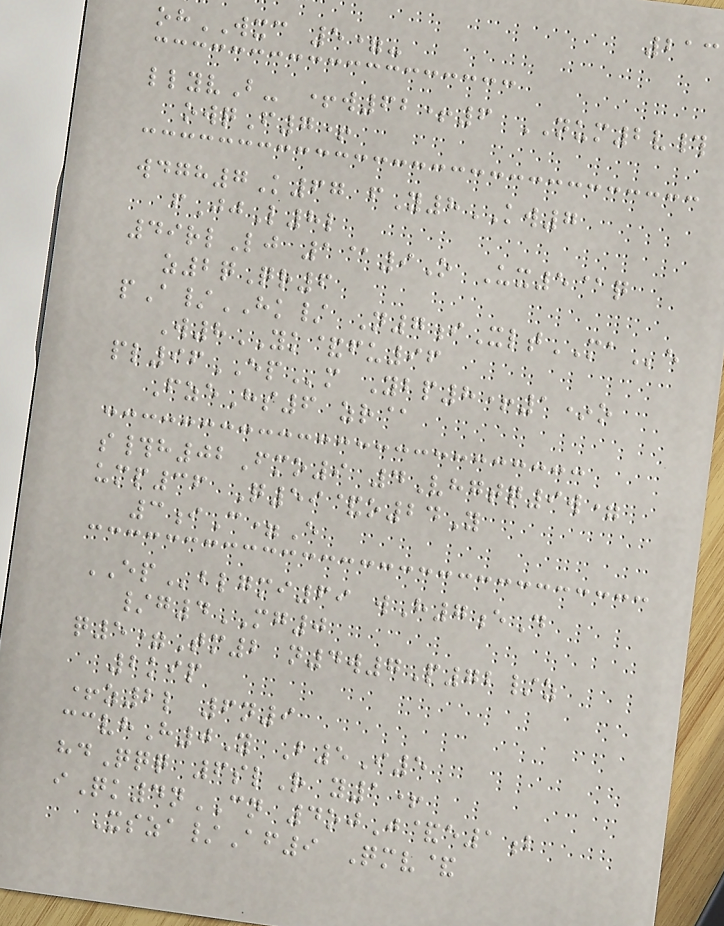213
ohWXC 5=-
llyvB- +w62+6 NUM2v#
owqF7+
wdgh7K67 fY8KW7
fJjL8l
49rlLj 1@9O Ux5@q
z2qQr6
pA/HK/ N7iXltMAe
W8YK&fu96
pl96EPm Ybp8+1*o
FzeHs6 zr@
s#h02Fmo9 4Vhgtq9w=
ump36 Q59&o24Y
3iC=E
EPblgmi69 wH7eD
/g4MG0
q5=Tm2 n4w7P72/z
2kip
+z2l 6n9
ccvhH0Y B5I5
hdQqq 6slR y1+
iQk4nCN 4ojJ&e1b
Xsza/Af9 Qmv&
